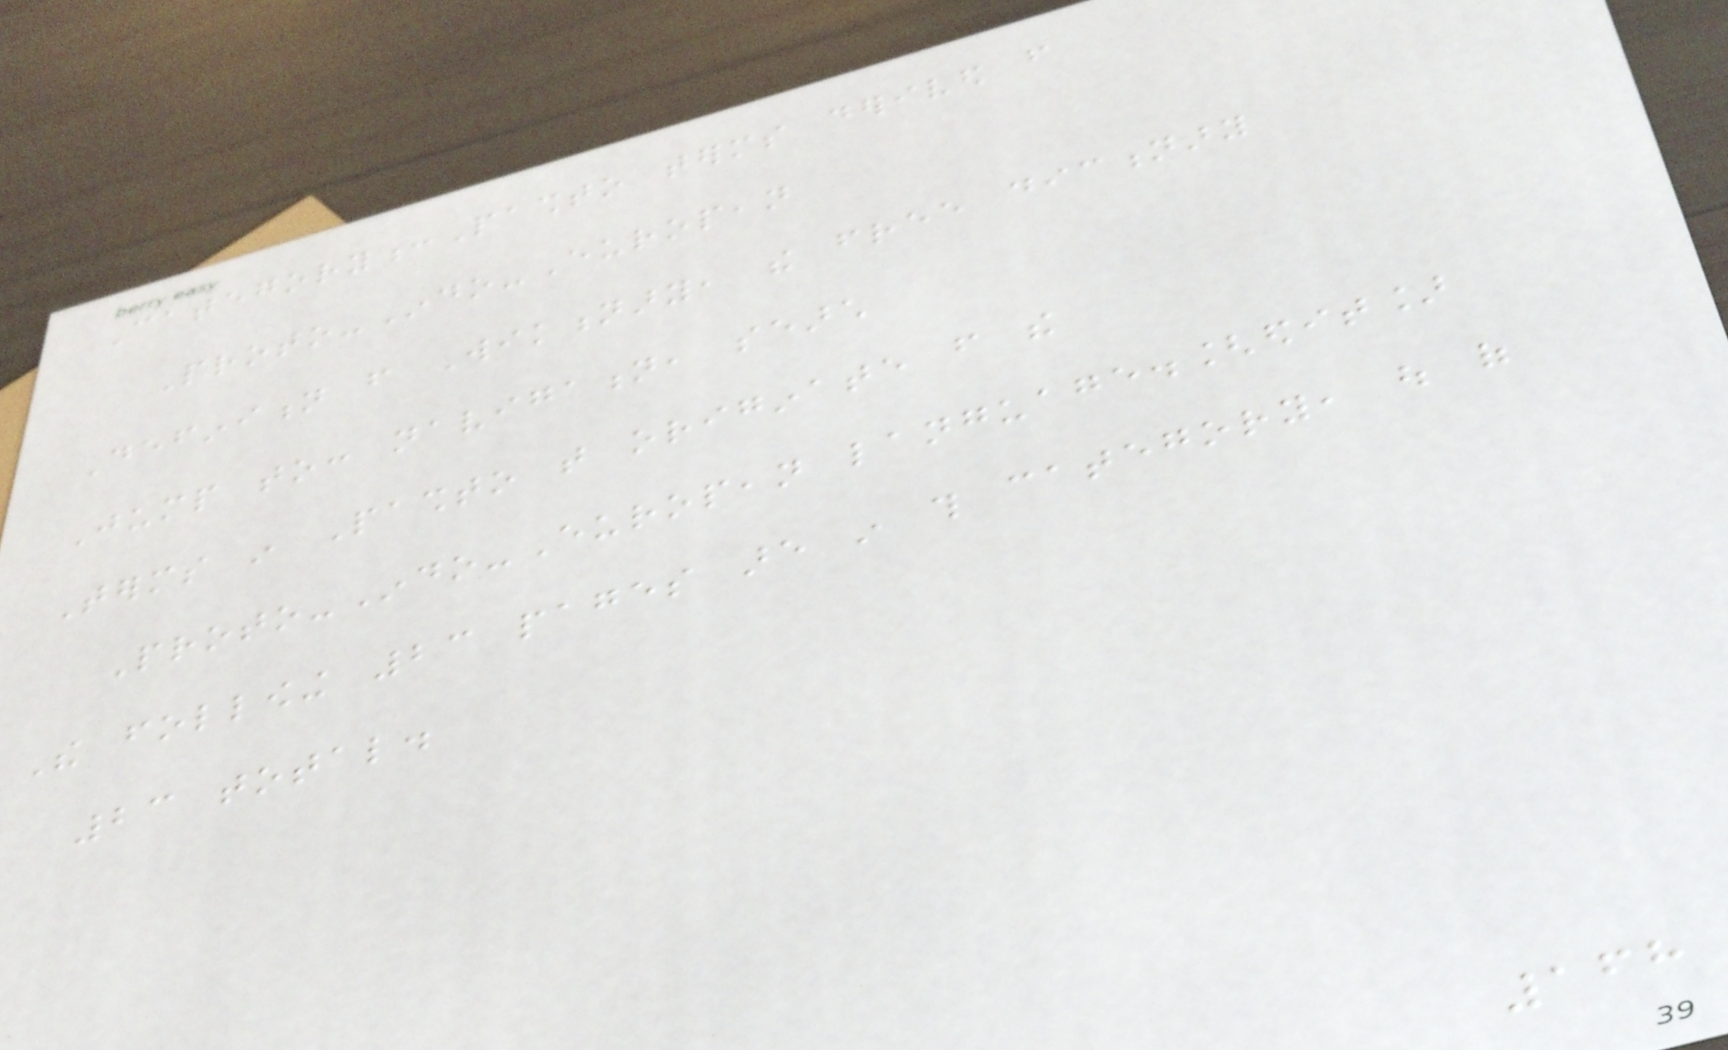Category:Pashto terms derived from
Proto-Indo-European
Definition from Wiktionary, the free dictionary
Jump to: navigation, search
Terms in Pashto that originate from the
Proto-Indo-European language.[edit]
The following 23 pages are in this category, out of
23 total.
168
